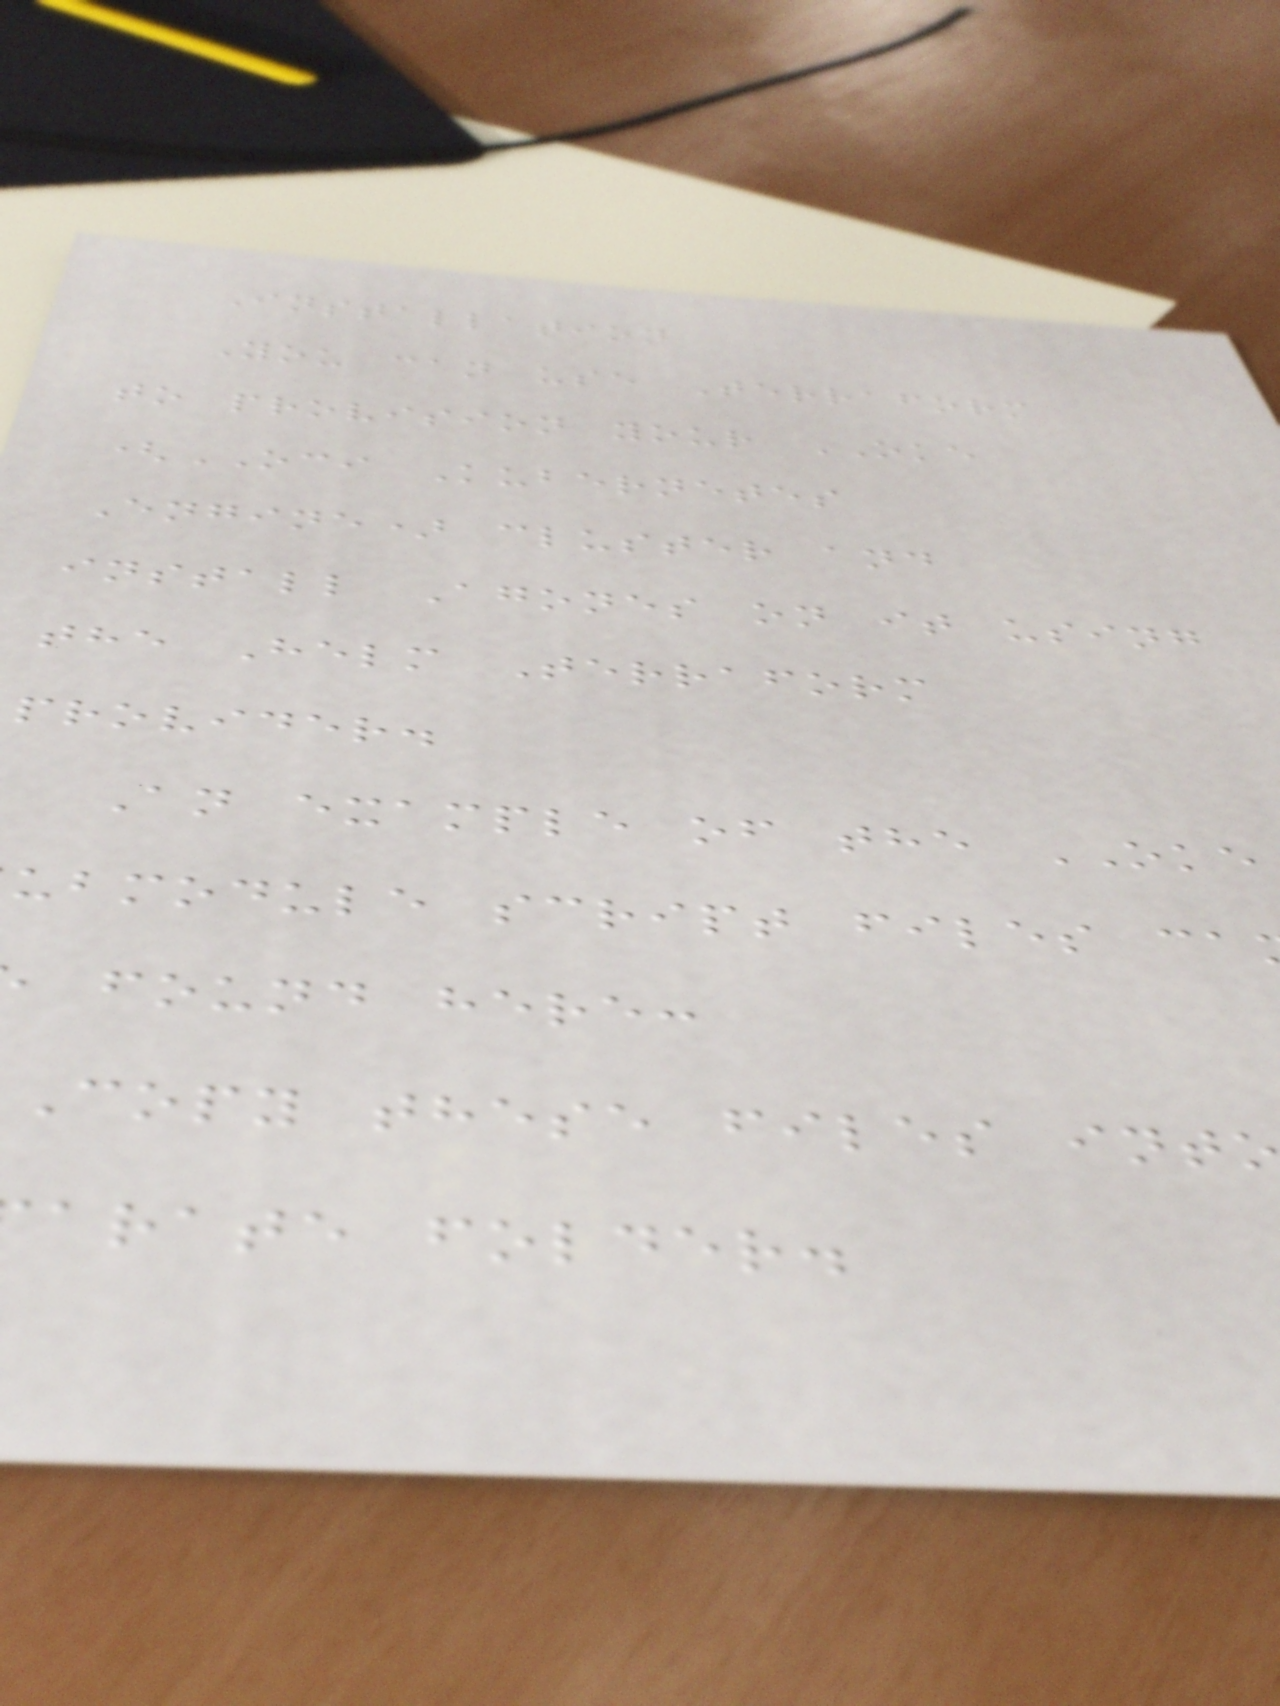Installation
You can use Terraform
to provision your OKE
(OCI Kubernetes
Engine) cluster and
install Agones on it using
the Helm Terraform
provider.
An example of the OKE
ubmodule script files ca
found here:
Copy these files int
arate folder.
